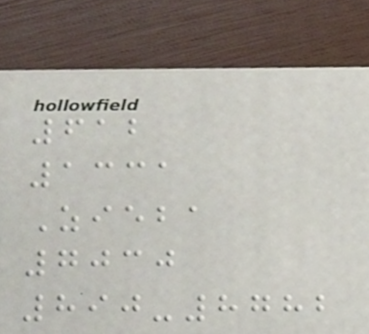612
1331
Zieba
7030
890-8782
